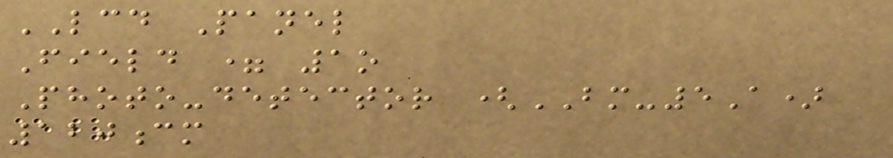LCD Panel
Field = 1o
Photo-detector (BM-5A)
120cm
